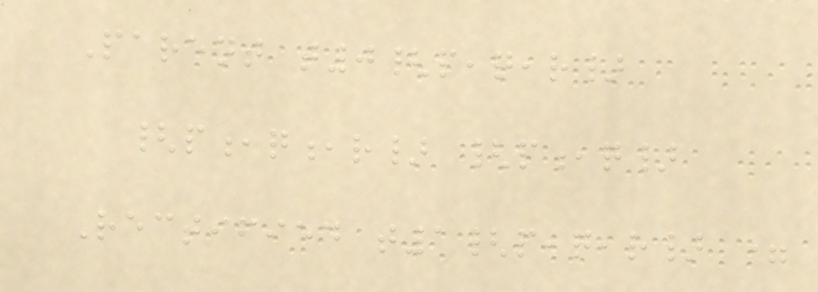Parent t0{p,q,r}
{p,q,r} {p,q}
Rectified t1{p,q,r} =
